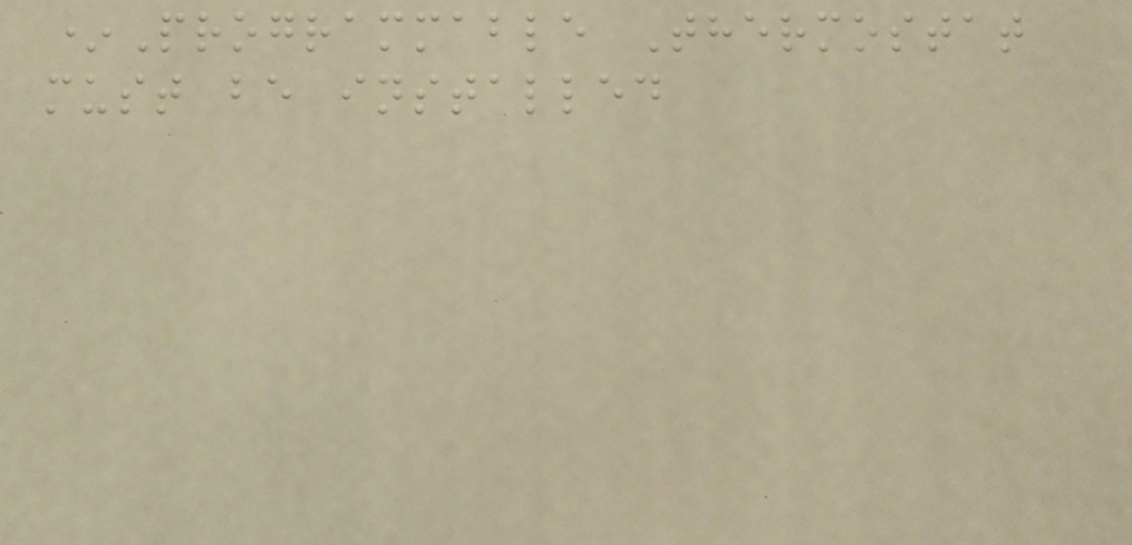*Programmable Thermostat
must be installed
